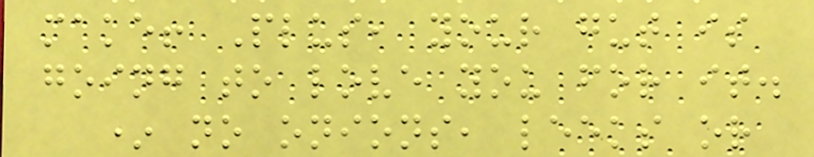make! Plus, your gut is
going to love you for it.
* no onions, leeks or
